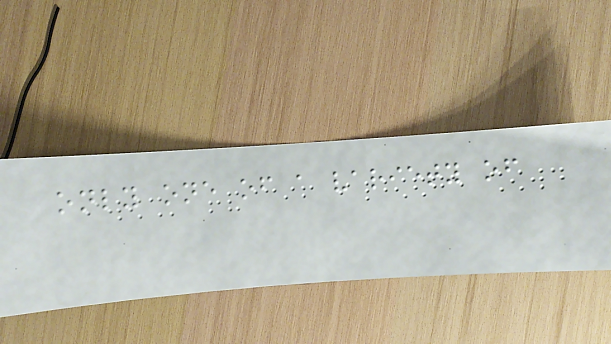only one of a variety of
